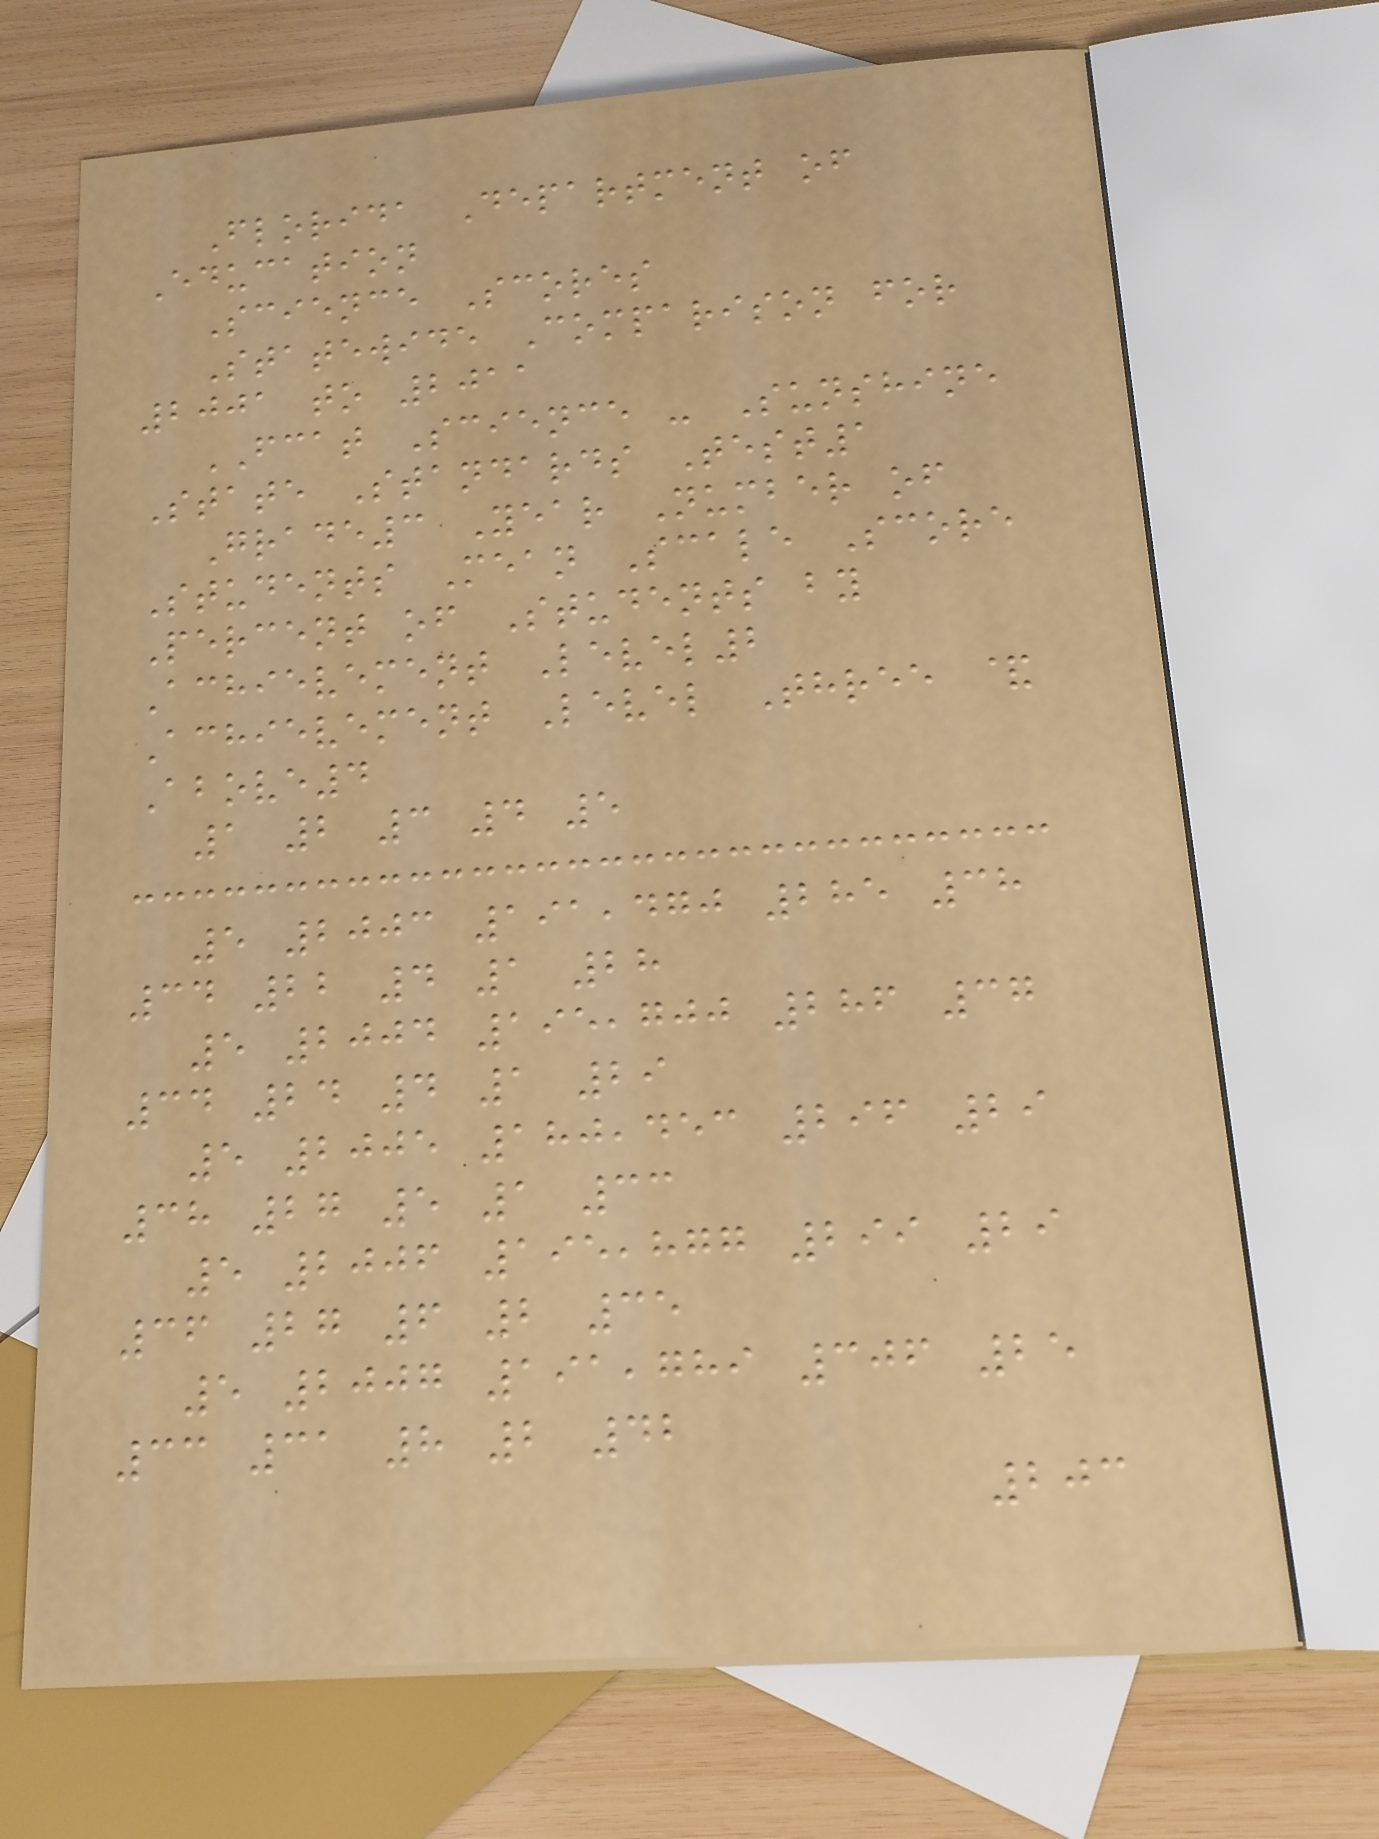Florida Department of
Education
Science Scores
Statewide Comparison for
2001 to 2011
FCAT Science - Sunshine
State Standards Test1
Grade3 Year Number of
Students Mean Scale Score
Percent of Students by
Achievement Level2
Achievement Level Three &
Above4
1 2 3 4 5
5 2003 191,470 285 38
34 22 4 1 28
5 2004 195,700 286 37
34 24 4 1 29
5 2005 180,453 296 29
38 27 5 1 33
5 2006 195,877 299 29
36 27 6 2 35
5 2007 191,789 306 25
33 31 8 2 42
203
